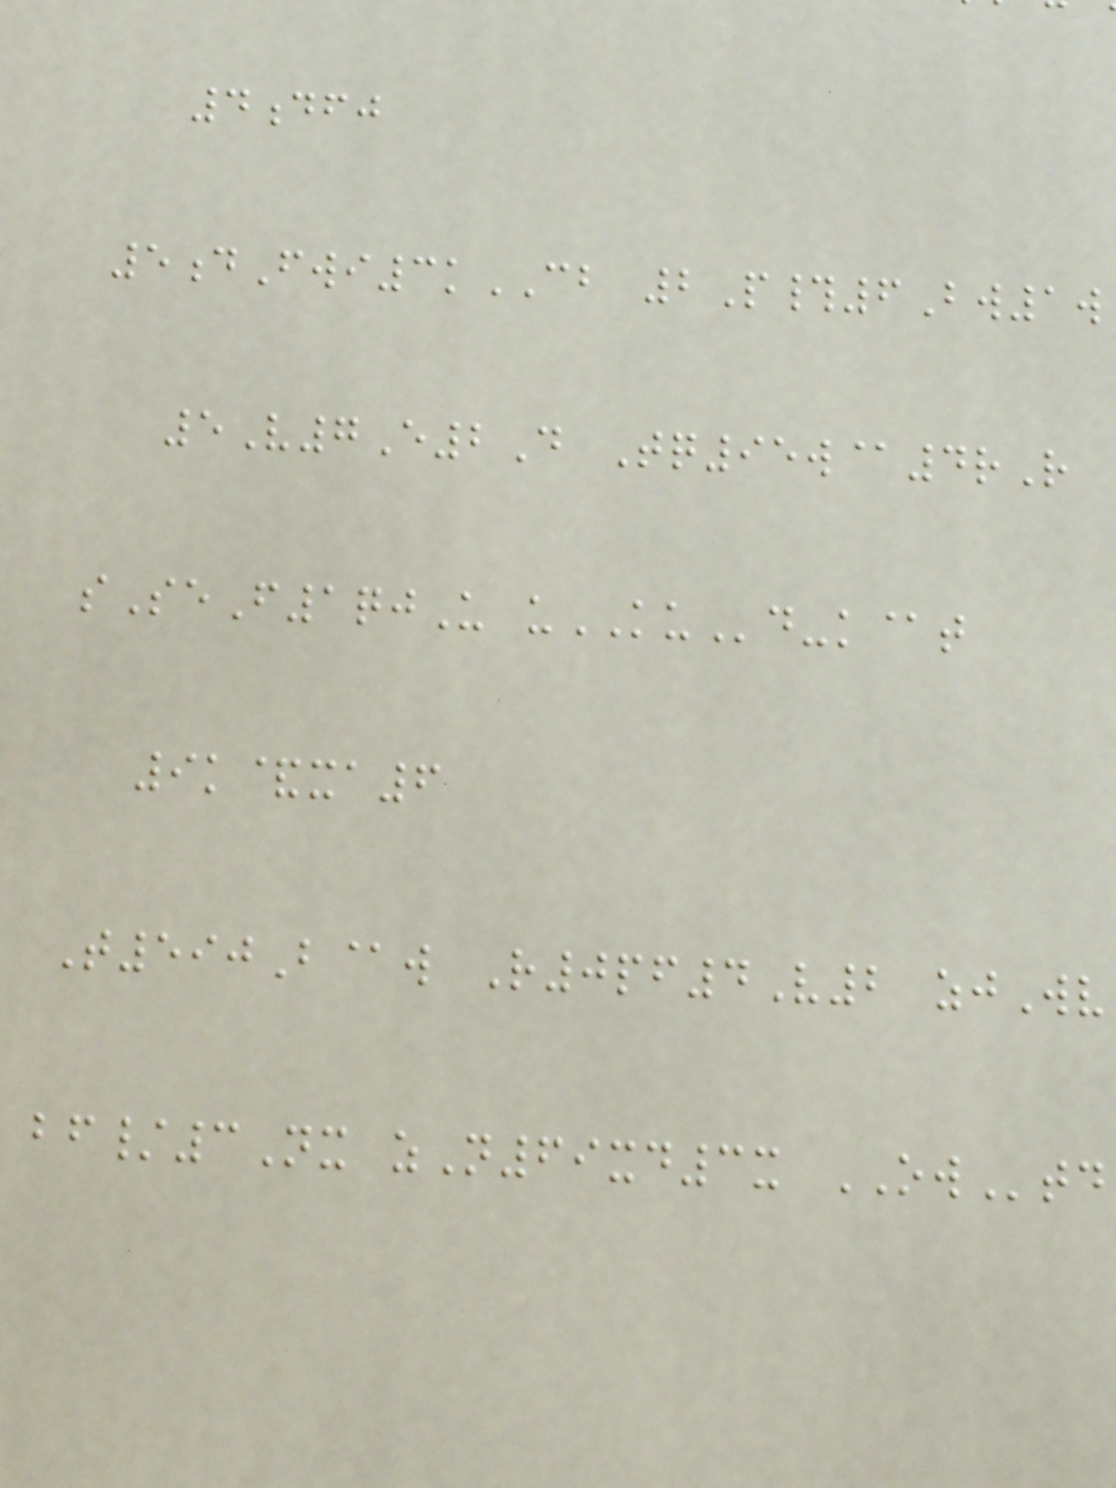4dfj
5dFwi3kCB 2P#6Bw1w
5V7E2D Tq95w@4rR
sSeF1qjU uKUd-k@t
9k&xa6
T590B@w R0pf4V2 zjWv
bf/3Nx zN69xd3x OWtd
